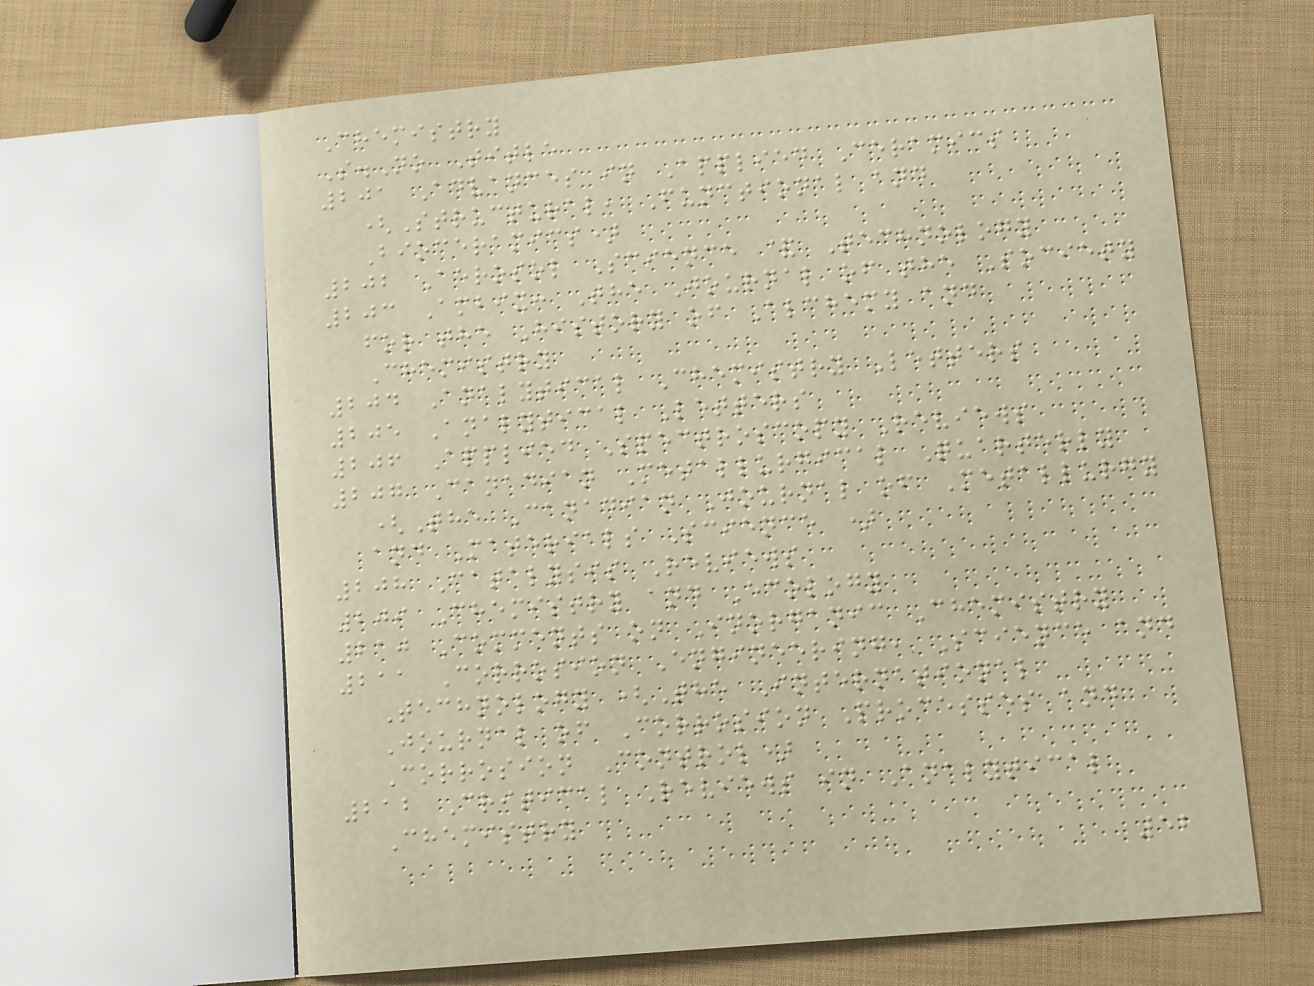Chemistry
S.No Title
201 Advances in Applied Ceramics
(Structural, Functional and
Bioceramics)
202 Aerosol Science & Technology
203 Ambix: The Journal of the Society
for the History of Alchemy and
Chemistry
204 Analytical Chemistry Letters
205 Analytical Letters
206 Applied Spectroscopy Reviews
207 Canadian Metallurgical Quarterly
(The Canadian Journal of Metallurgy
and Materials Science )
208 Catalysis Reviews
209 Chemistry and Ecology
210 Comments on Inorganic Chemistry
211 Corrosion Engineering, Science and
Technology (The International
Journal of Corrosion Processes and
Corrosion Control)
212 Critical Reviews in Analytical
Chemistry
52
